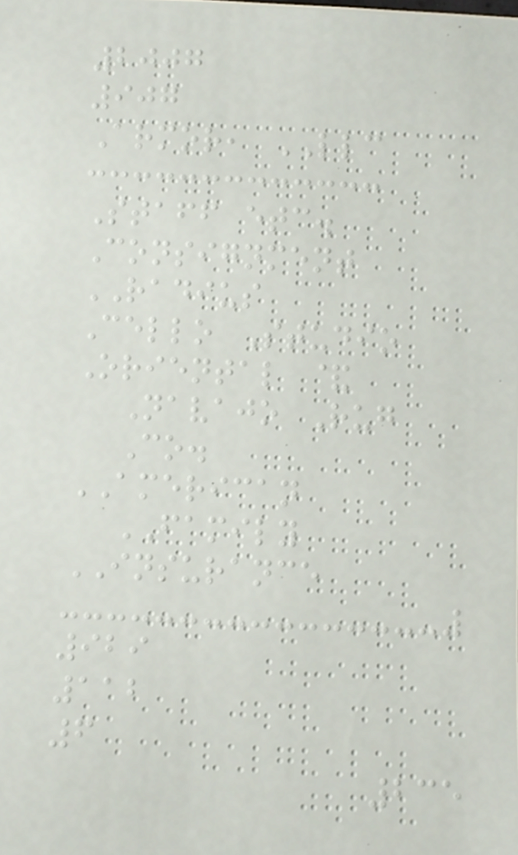2007
907
Armor, LLC
Staff etc.
Consignment
RADIUS
Cello Studio
Oriental &
Navajo Rug
Co.
AMERICAN
FAMILY
INSURANCE
929
112
6
235
